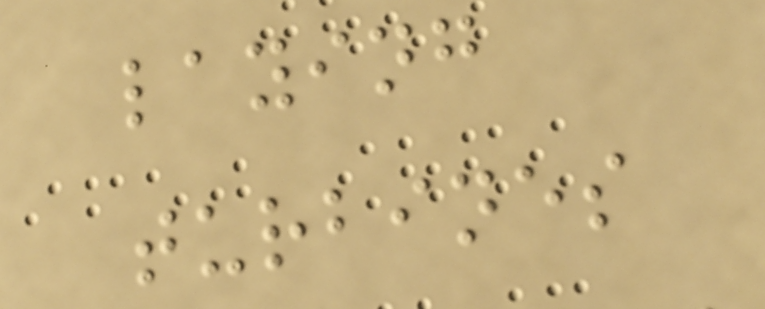laying
turbines
